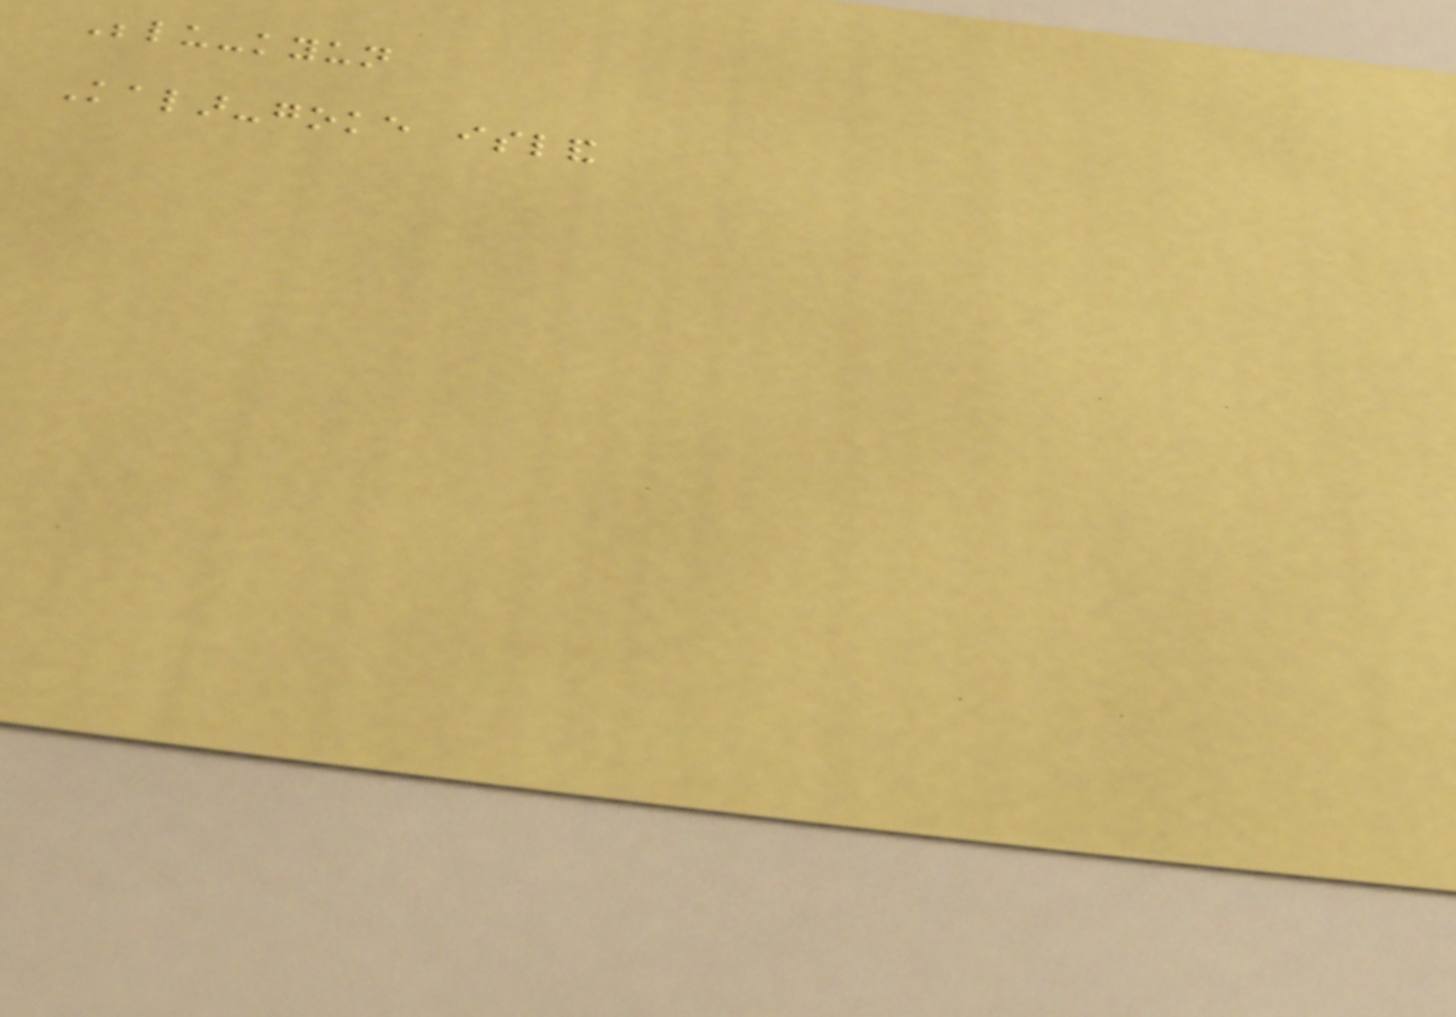Belu-kyun
Kalar-goke island
